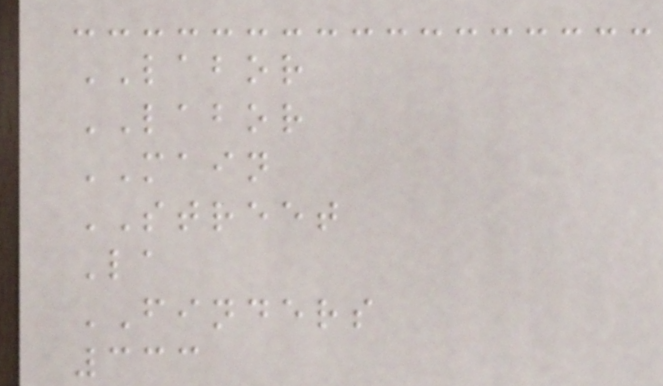LABOR
LABOR
MAIN
STREET
La
FINDERS
333
